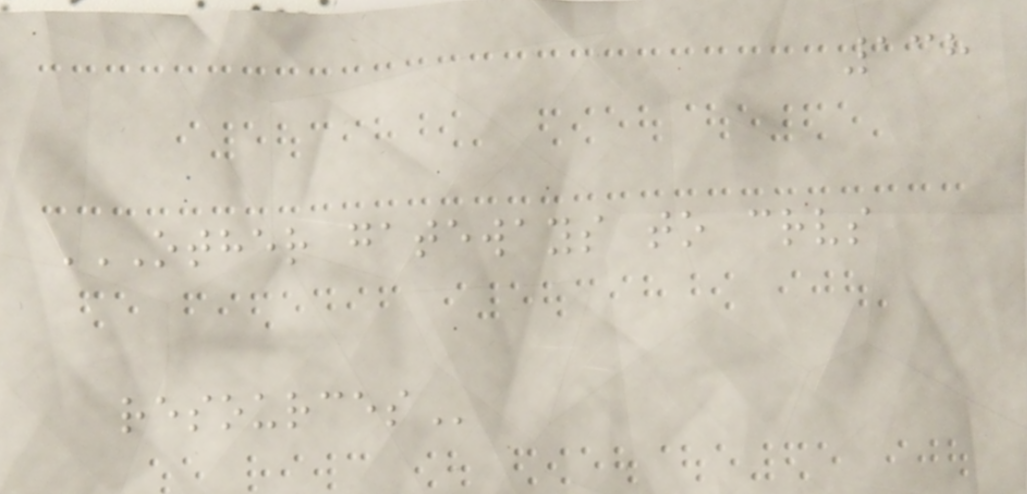138
OTHER GATEWAYS TO CRVS
RESOURCES
